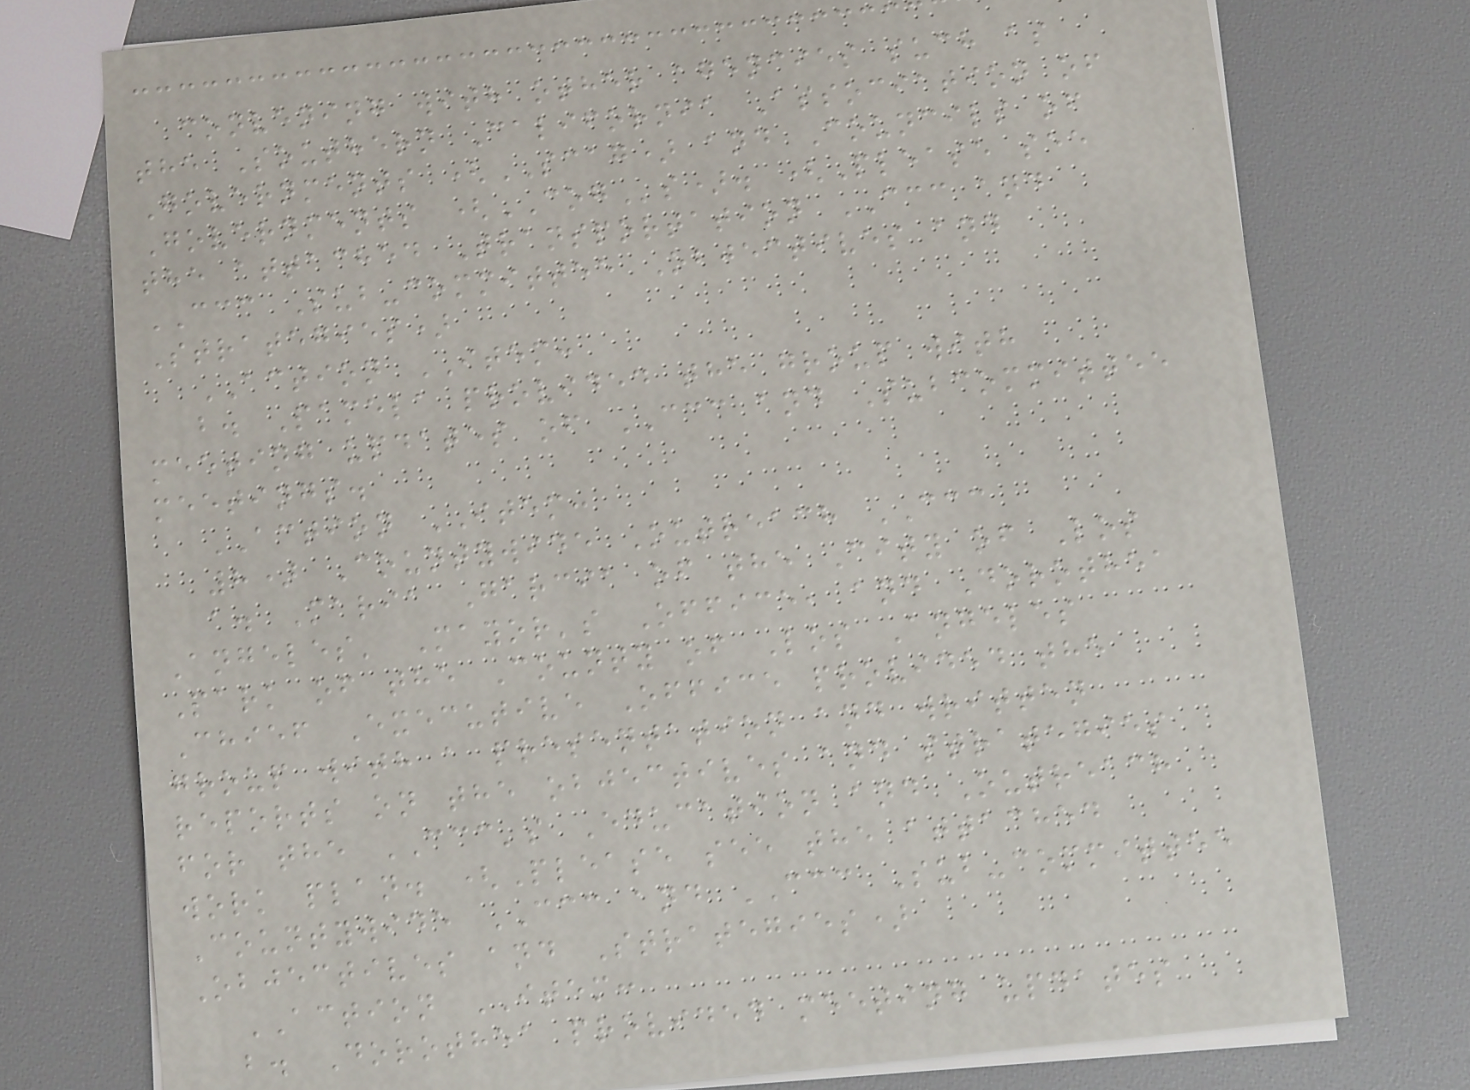convening with other agencies such as
the Southern California Association of
Governments (SCAG) and Councils of
Governments (COGs). (Please see
the attached Transportation CCC and
CCC Sub-committee Objectives and
Strategies)
ACTION ITEM:
b. Pamela provided the group with
meeting updates of CCC and Subcommittee
meetings.
ACTION ITEM:
8) Countywide Outreach CCC
a. Maria Garcia of the City of Los
Angeles' Mayor's Office, and Dorothea
Park of the County of Los Angeles
Chief Executive Office provided the
group with a presentation and written
reports on the objectives and strategies
for the CCC's Education and Outreach
work plan. (Please see the attached
Countywide CCC and CCC Sub-committee
Objectives and Strategies)
ACTION ITEM:
b. Dorothea provided meeting updates
